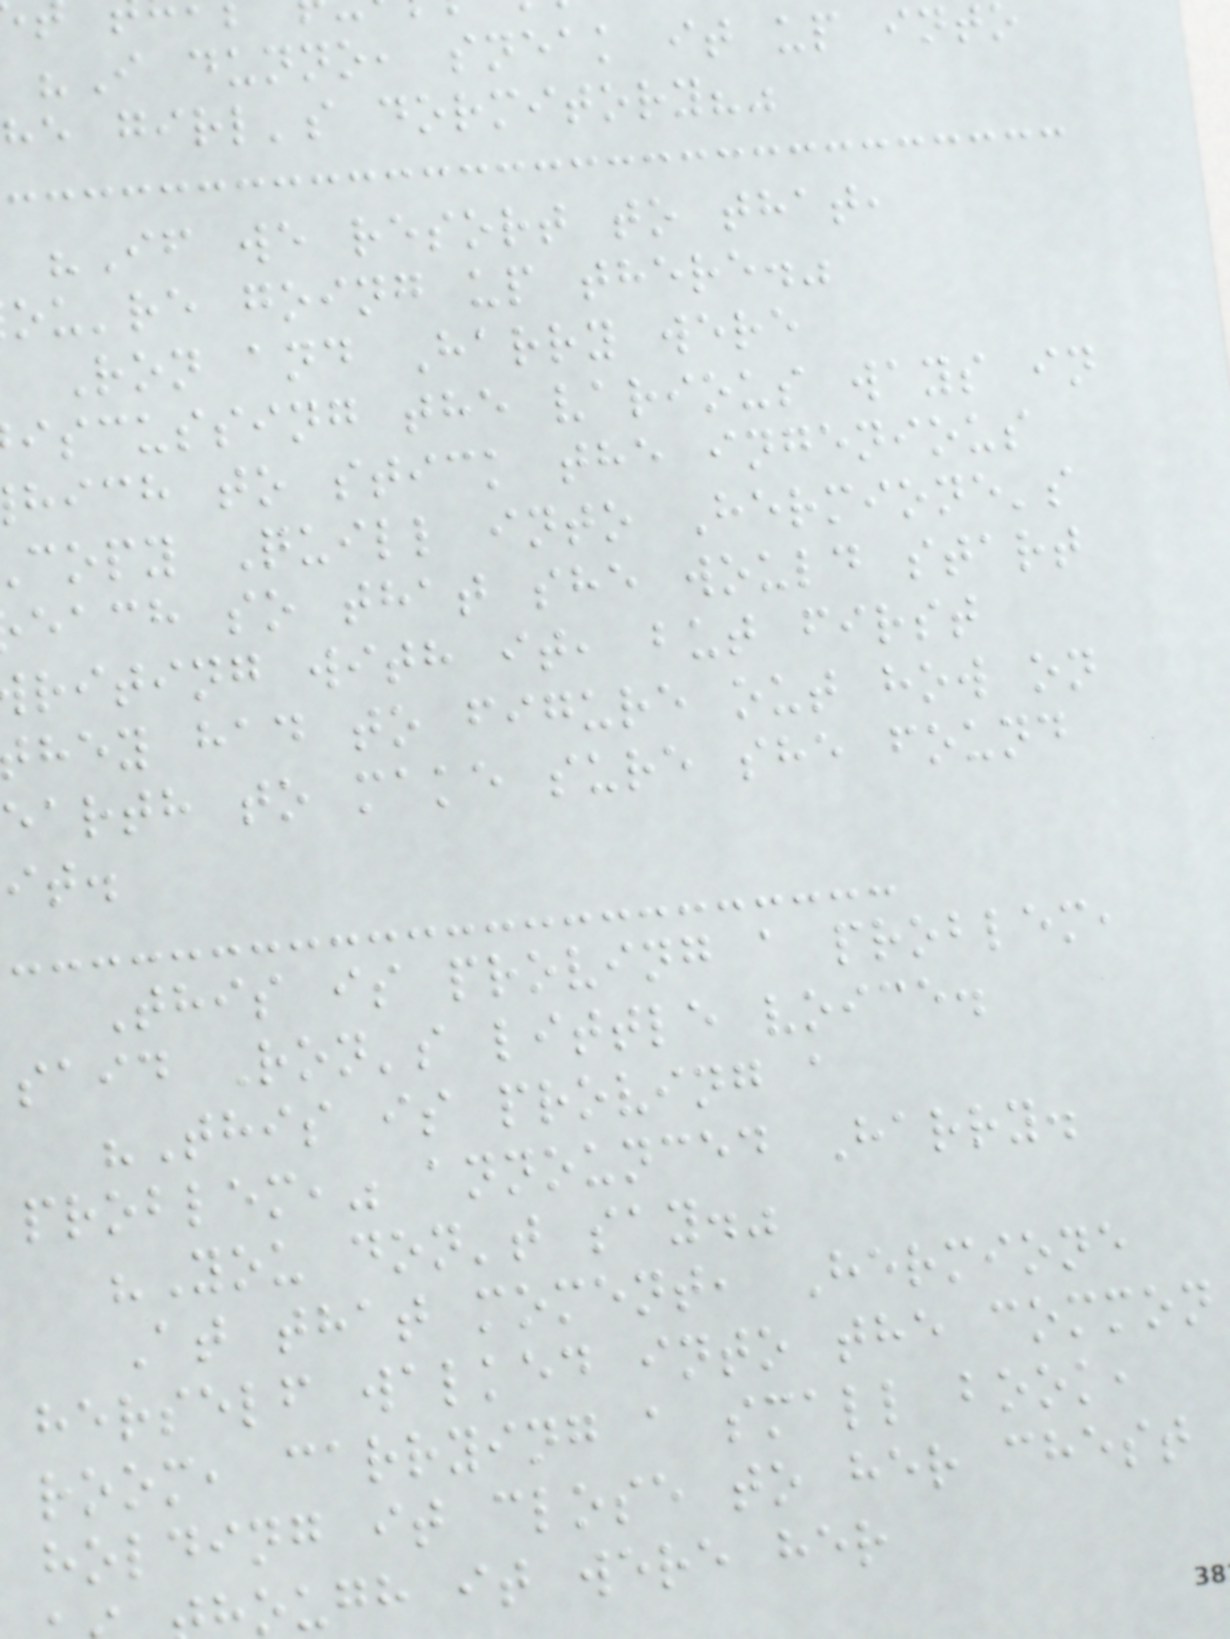"I dunno, sneak it up int
he girl's dormitory?"
"If we resort to that,
ou're going up there."
Ron and Harry were
iscussing the various ways in
hich to stick the ingenious
copy Quill into Hermione's
each so that she would start
riting with it, but first
hey had to figure out how on
earth to make sure she found
it.
This is proving a problem,
said Ron's little voice.
"This is proving a
problem," announced Harry.
"You don't say."
At that moment, Hermione
herself walked into the common
room, carrying a small book,
holding it close to her chest
ough it were her
